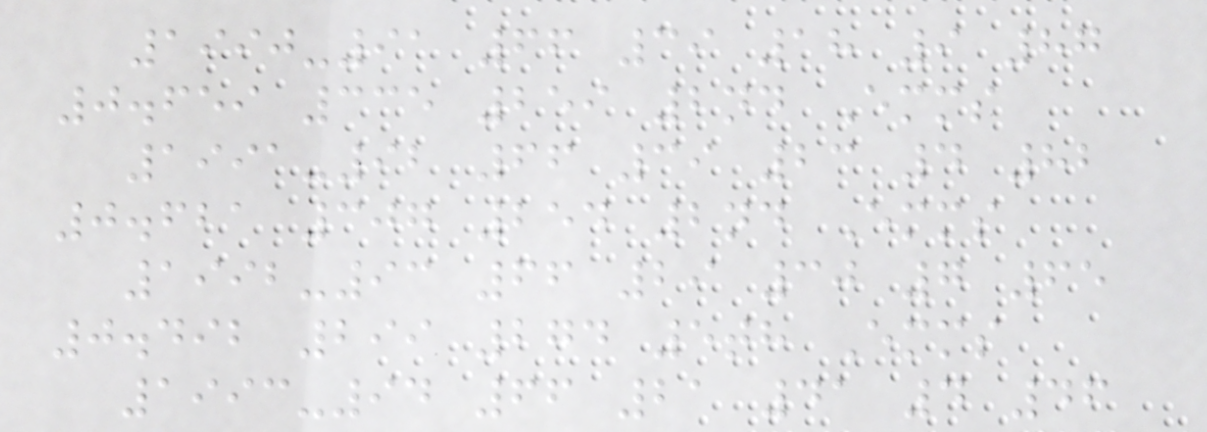1990-91 66 39 18 9 87
0.659 335 259 2nd Emms
1991-92 66 39 23 4 82
0.621 307 254 2nd Emms
1992-93 66 29 30 7 65
0.492 299 274 5th Emms
1993-94 66 21 41 4 46
